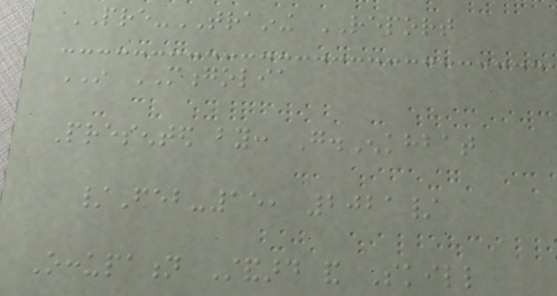PRE-TRAINING REPORT
IN MONGOLIA
Presented by: G.Enkhbat
/Feb-15, 2021/
Occupation Standard and Skill
